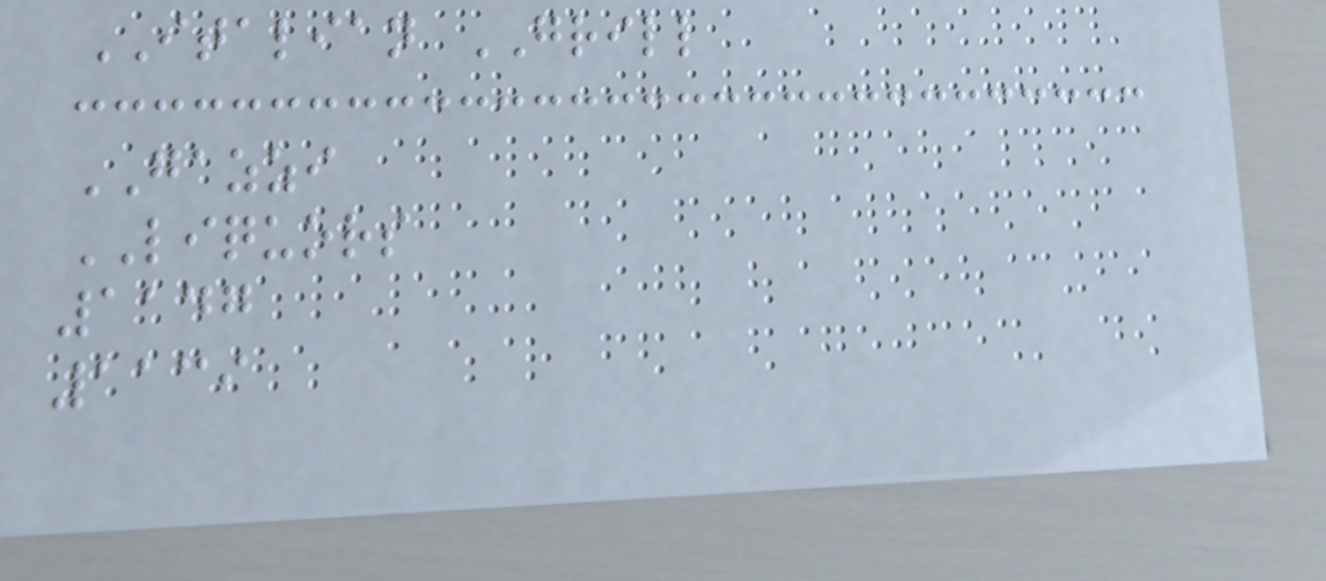ITALIAN GRILL
GAZZI
LIQUORS
1147
1139
